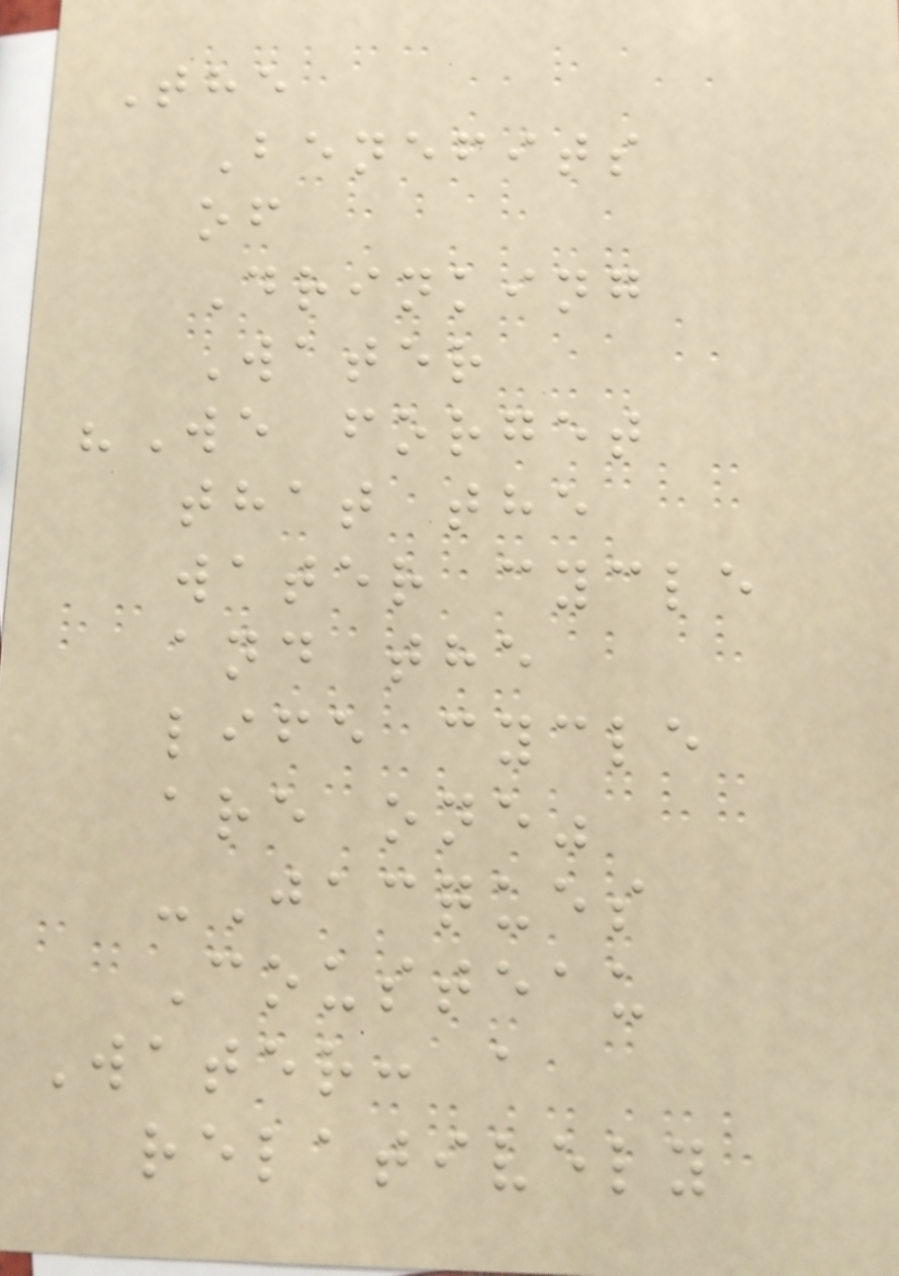The
Benefits
of
Drinking
Water
"We forget
that the
water cycle
and the
life cycle
are one"
-Jacques
Cousteau
Water: a
relatively
